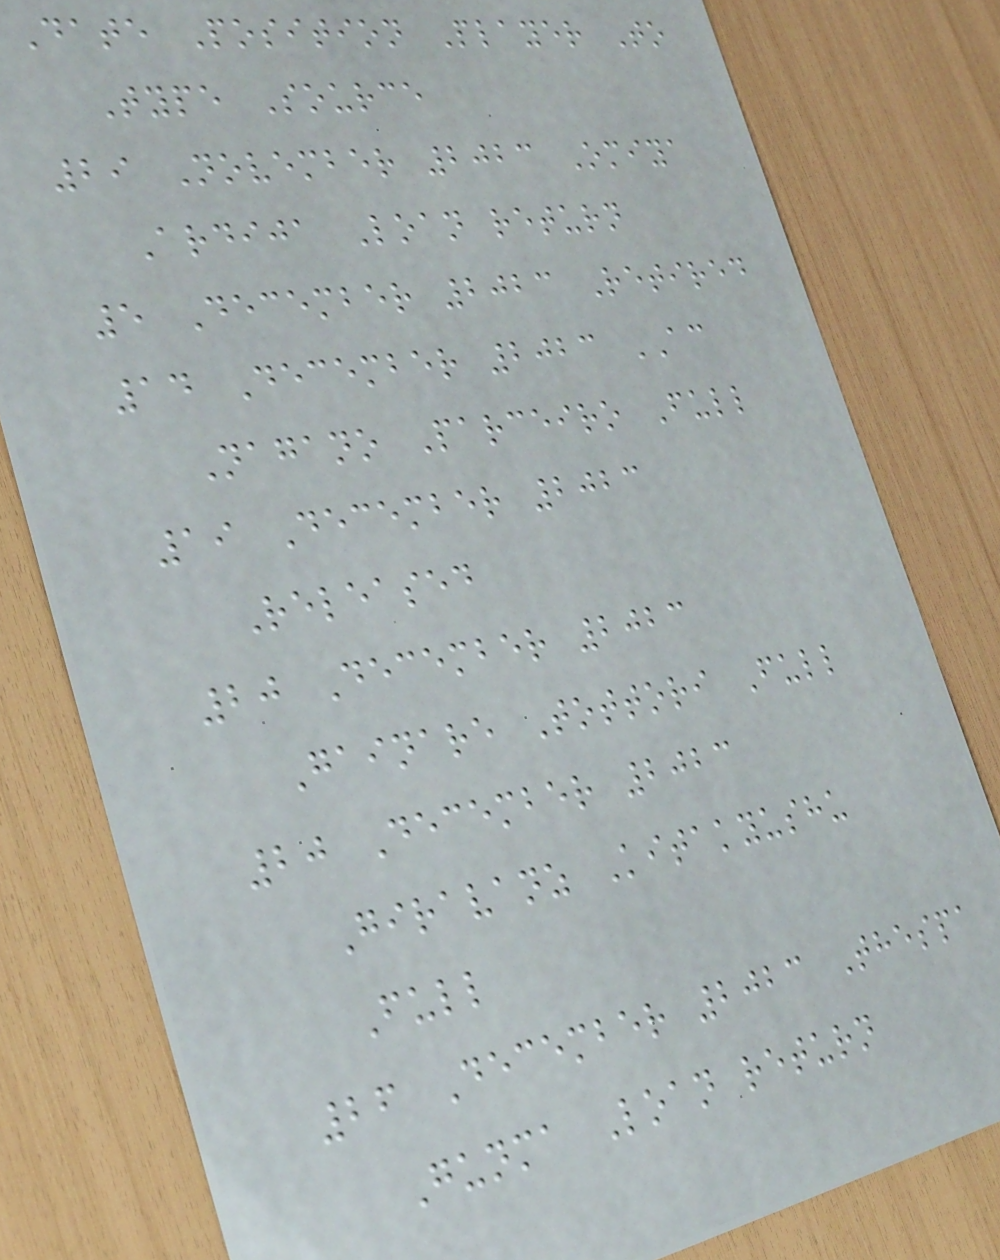Date Position Player To
Type Source
29 November 2023 Omiya
Ardija Loan return
5 December 2023 Retired
14 December 2023 AC
Nagano Parceiro Full
19 December 2023
Released
20 December 2023
Gainare Tottori Full
20 December 2023
Giravanz Kitakyushu
Full
26 December 2023 Thespa
Gunma Loan return
